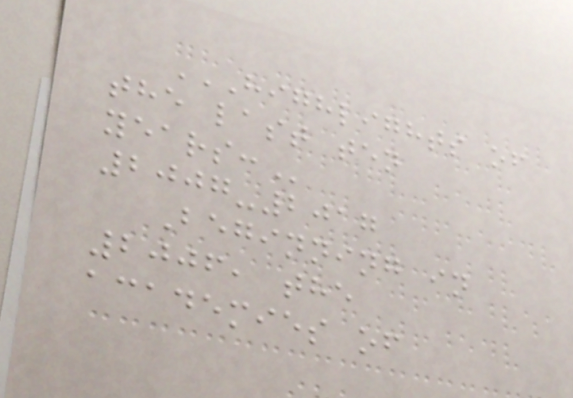HIGHLIGHTS OF
THE LAST TEN
YEARS:
2007-2017
Beginning in
2006, the
academies of
